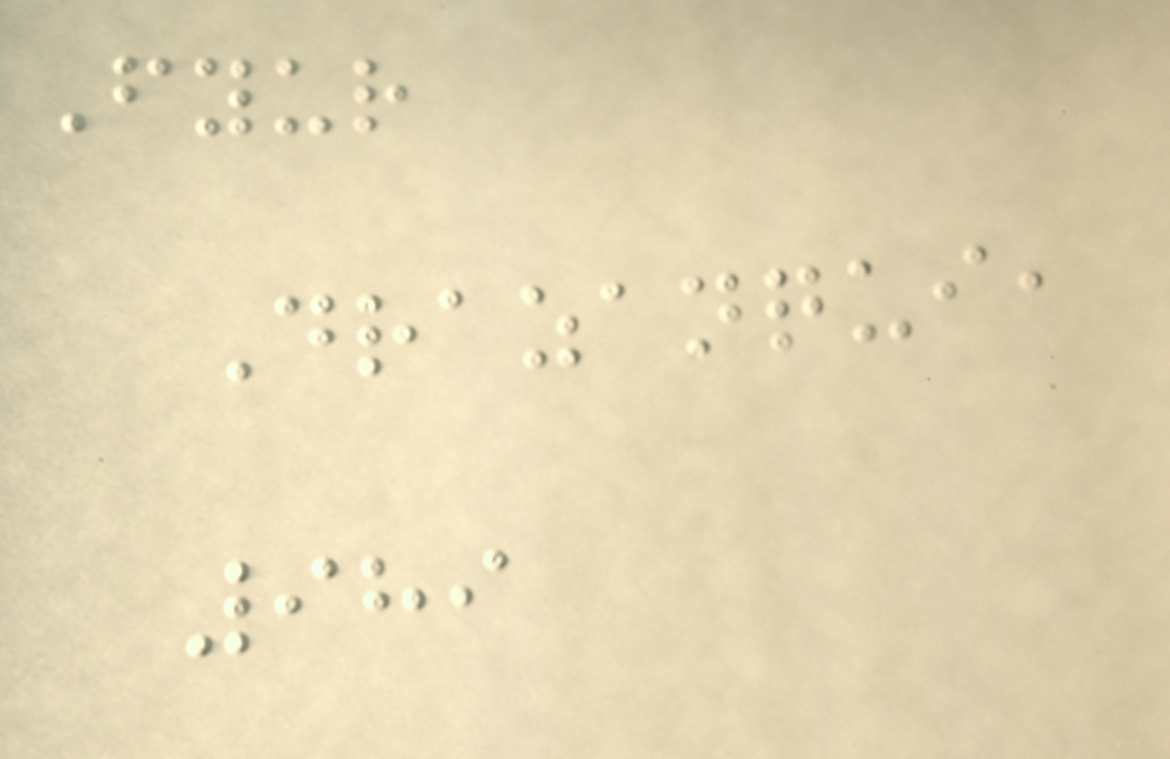Fyur
Drazanqui,
989
